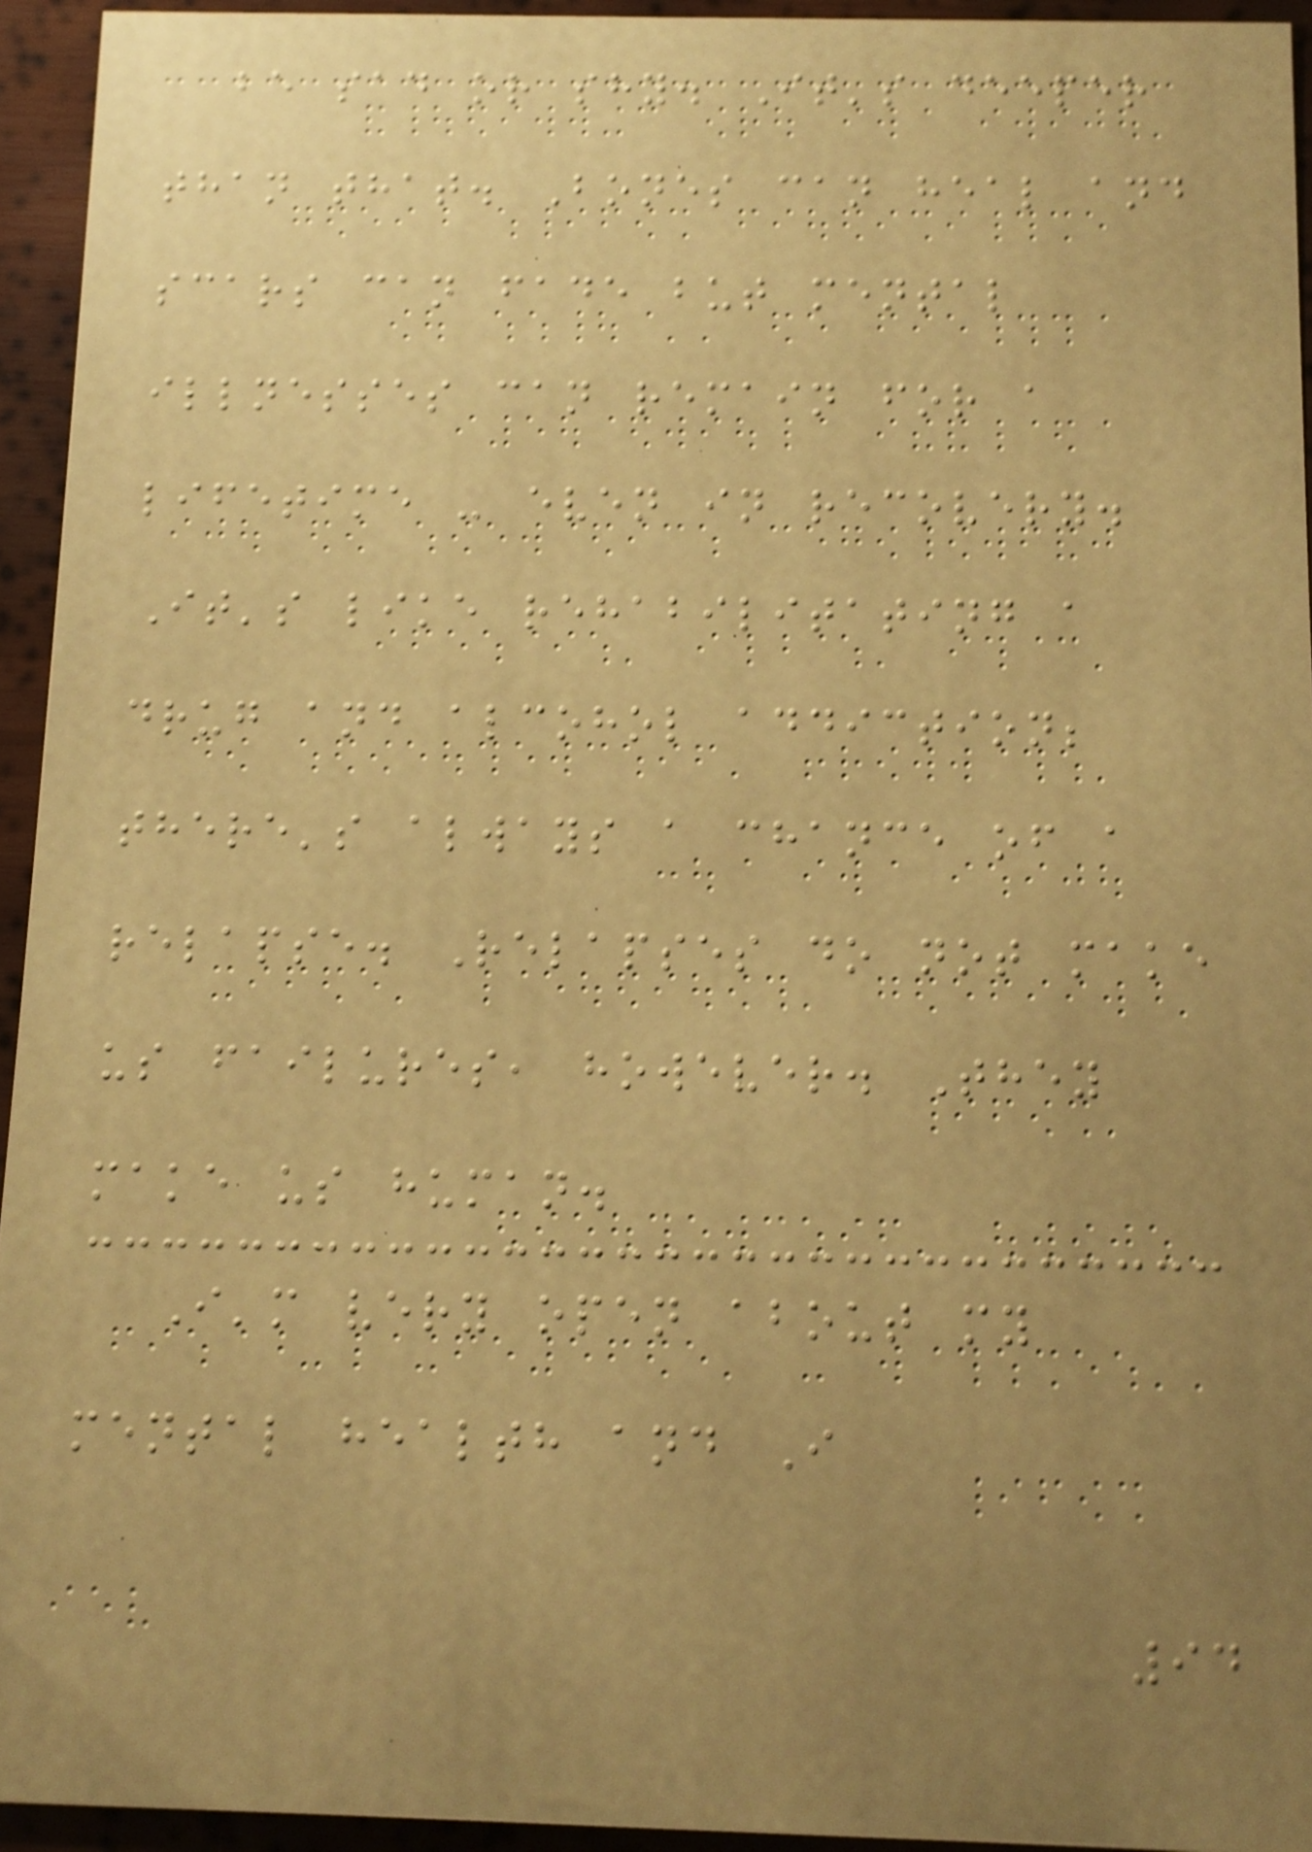be sad or shy. It's deeper
than that. Bones can heal and
scars can fade but mental
illnesses can remain for a
lifetime - even in recovery.
It's like rehabilitating a
drug and alcohol addiction;
there's always a chance of a
relapse. Relapses do not make
us failures, however. They
make us human.
I'm very open about my
mental health and I
94
